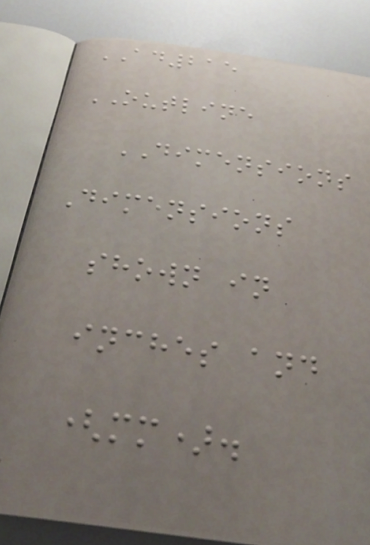AD215
OUTLINE
DIMENSIONS
Dimensions
shown in
inches and
(mm).
